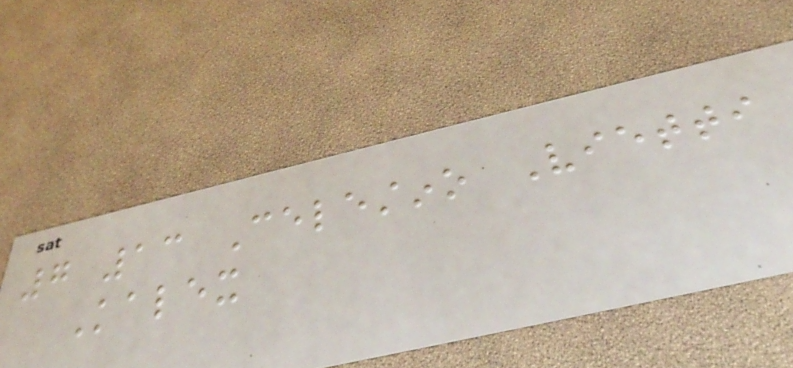7 13 Celestino Vietti
Kalex
